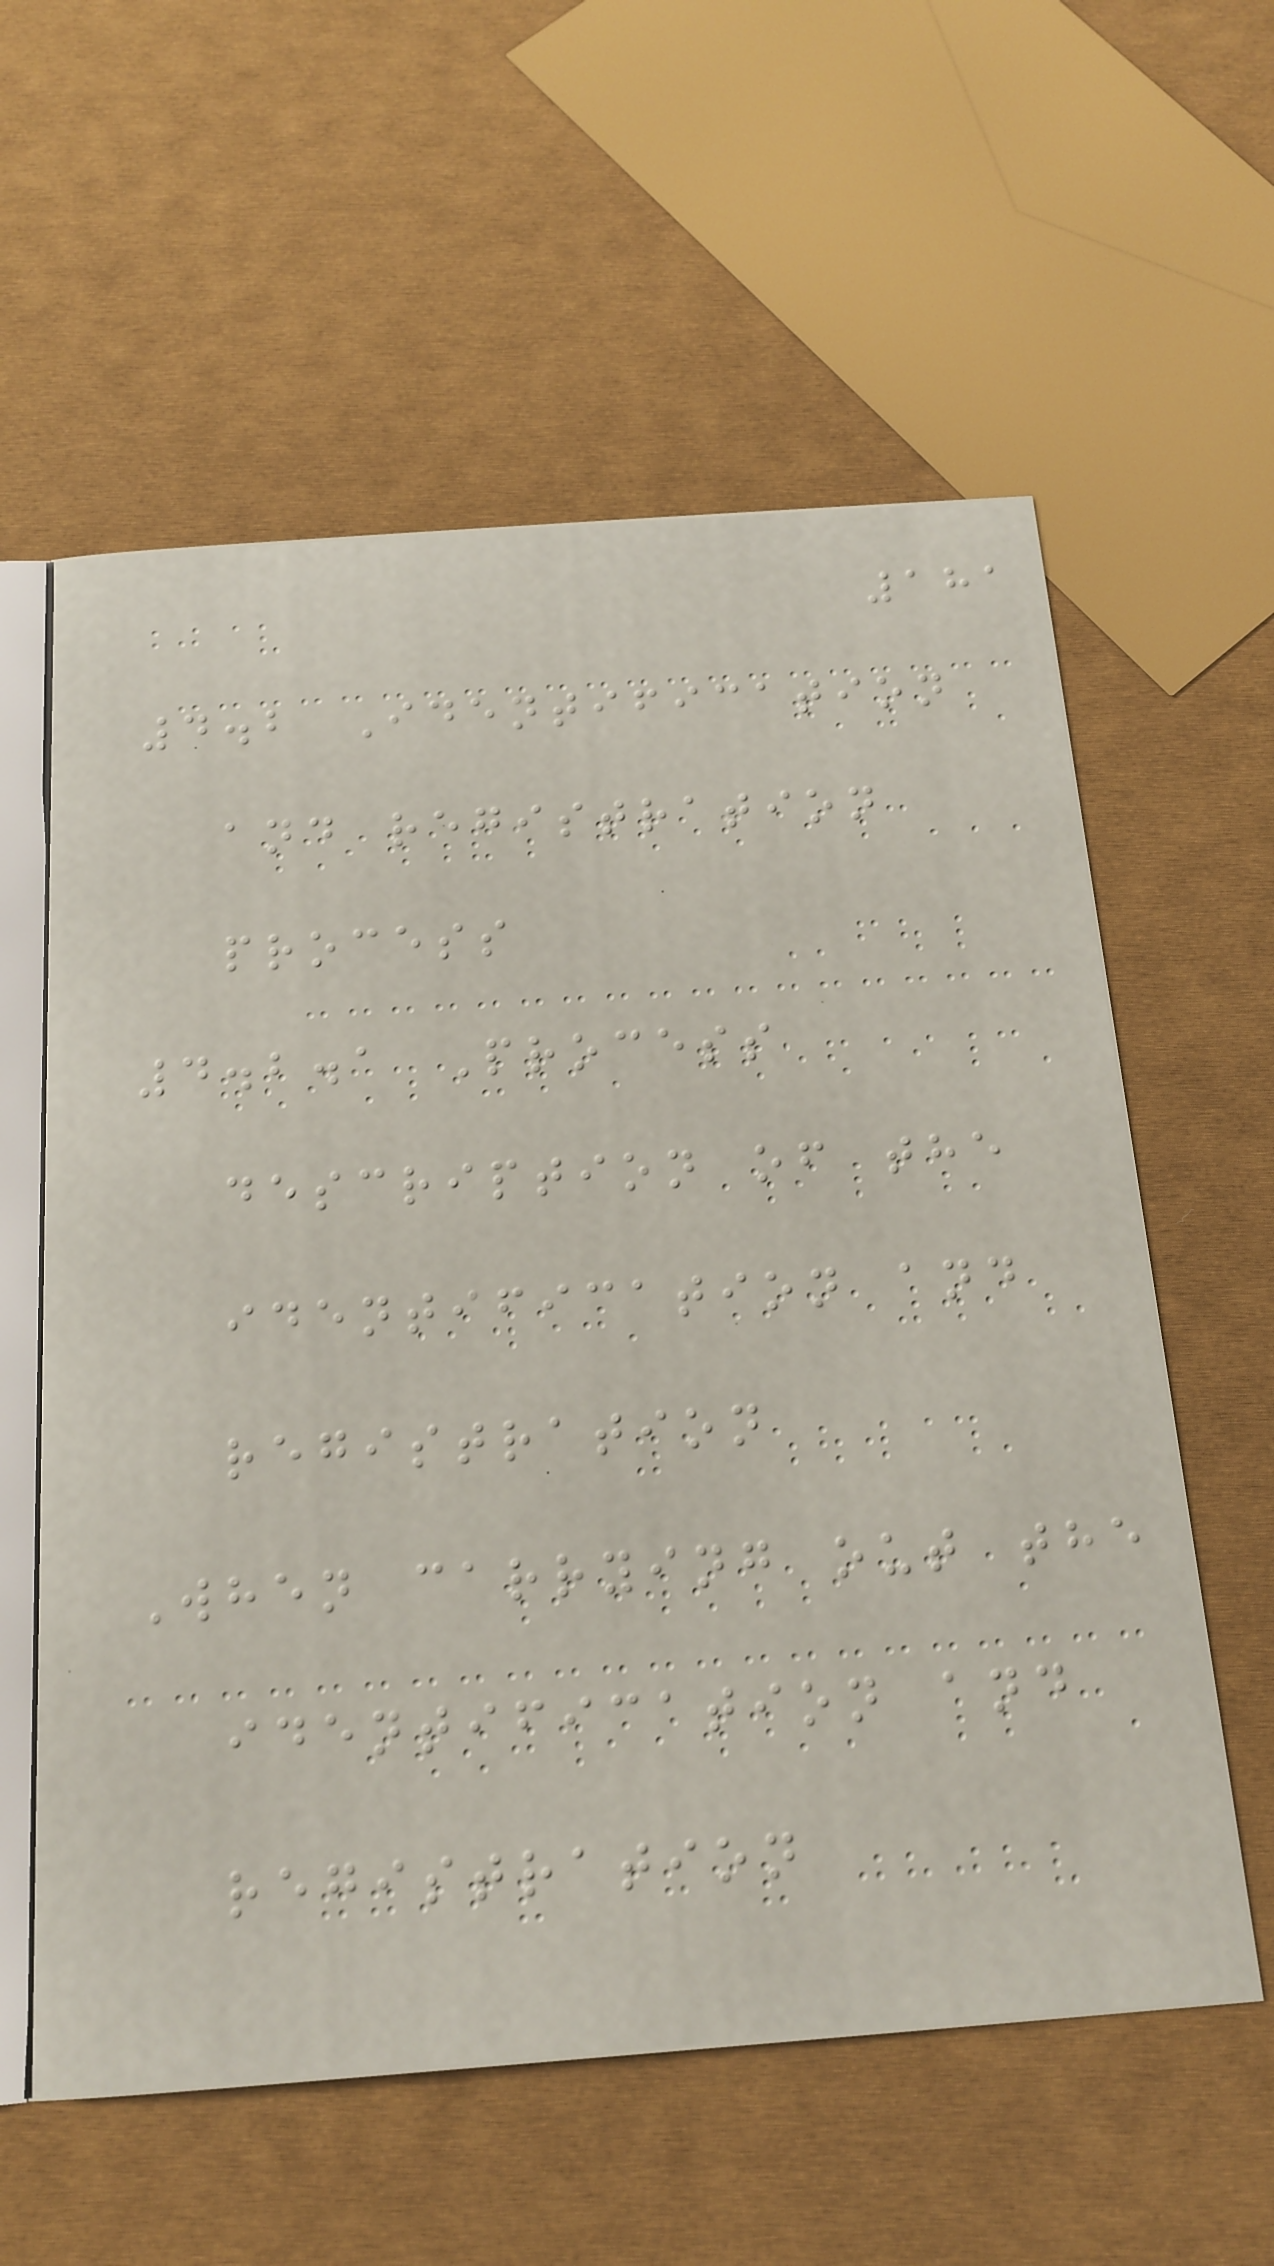181
4.2 Identification
and registration
process
4.2.1 Process
description of the
identification and
registration
When carrying out the
identification and
registration
